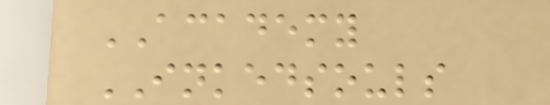ACADEMY
INKEDSOULS
